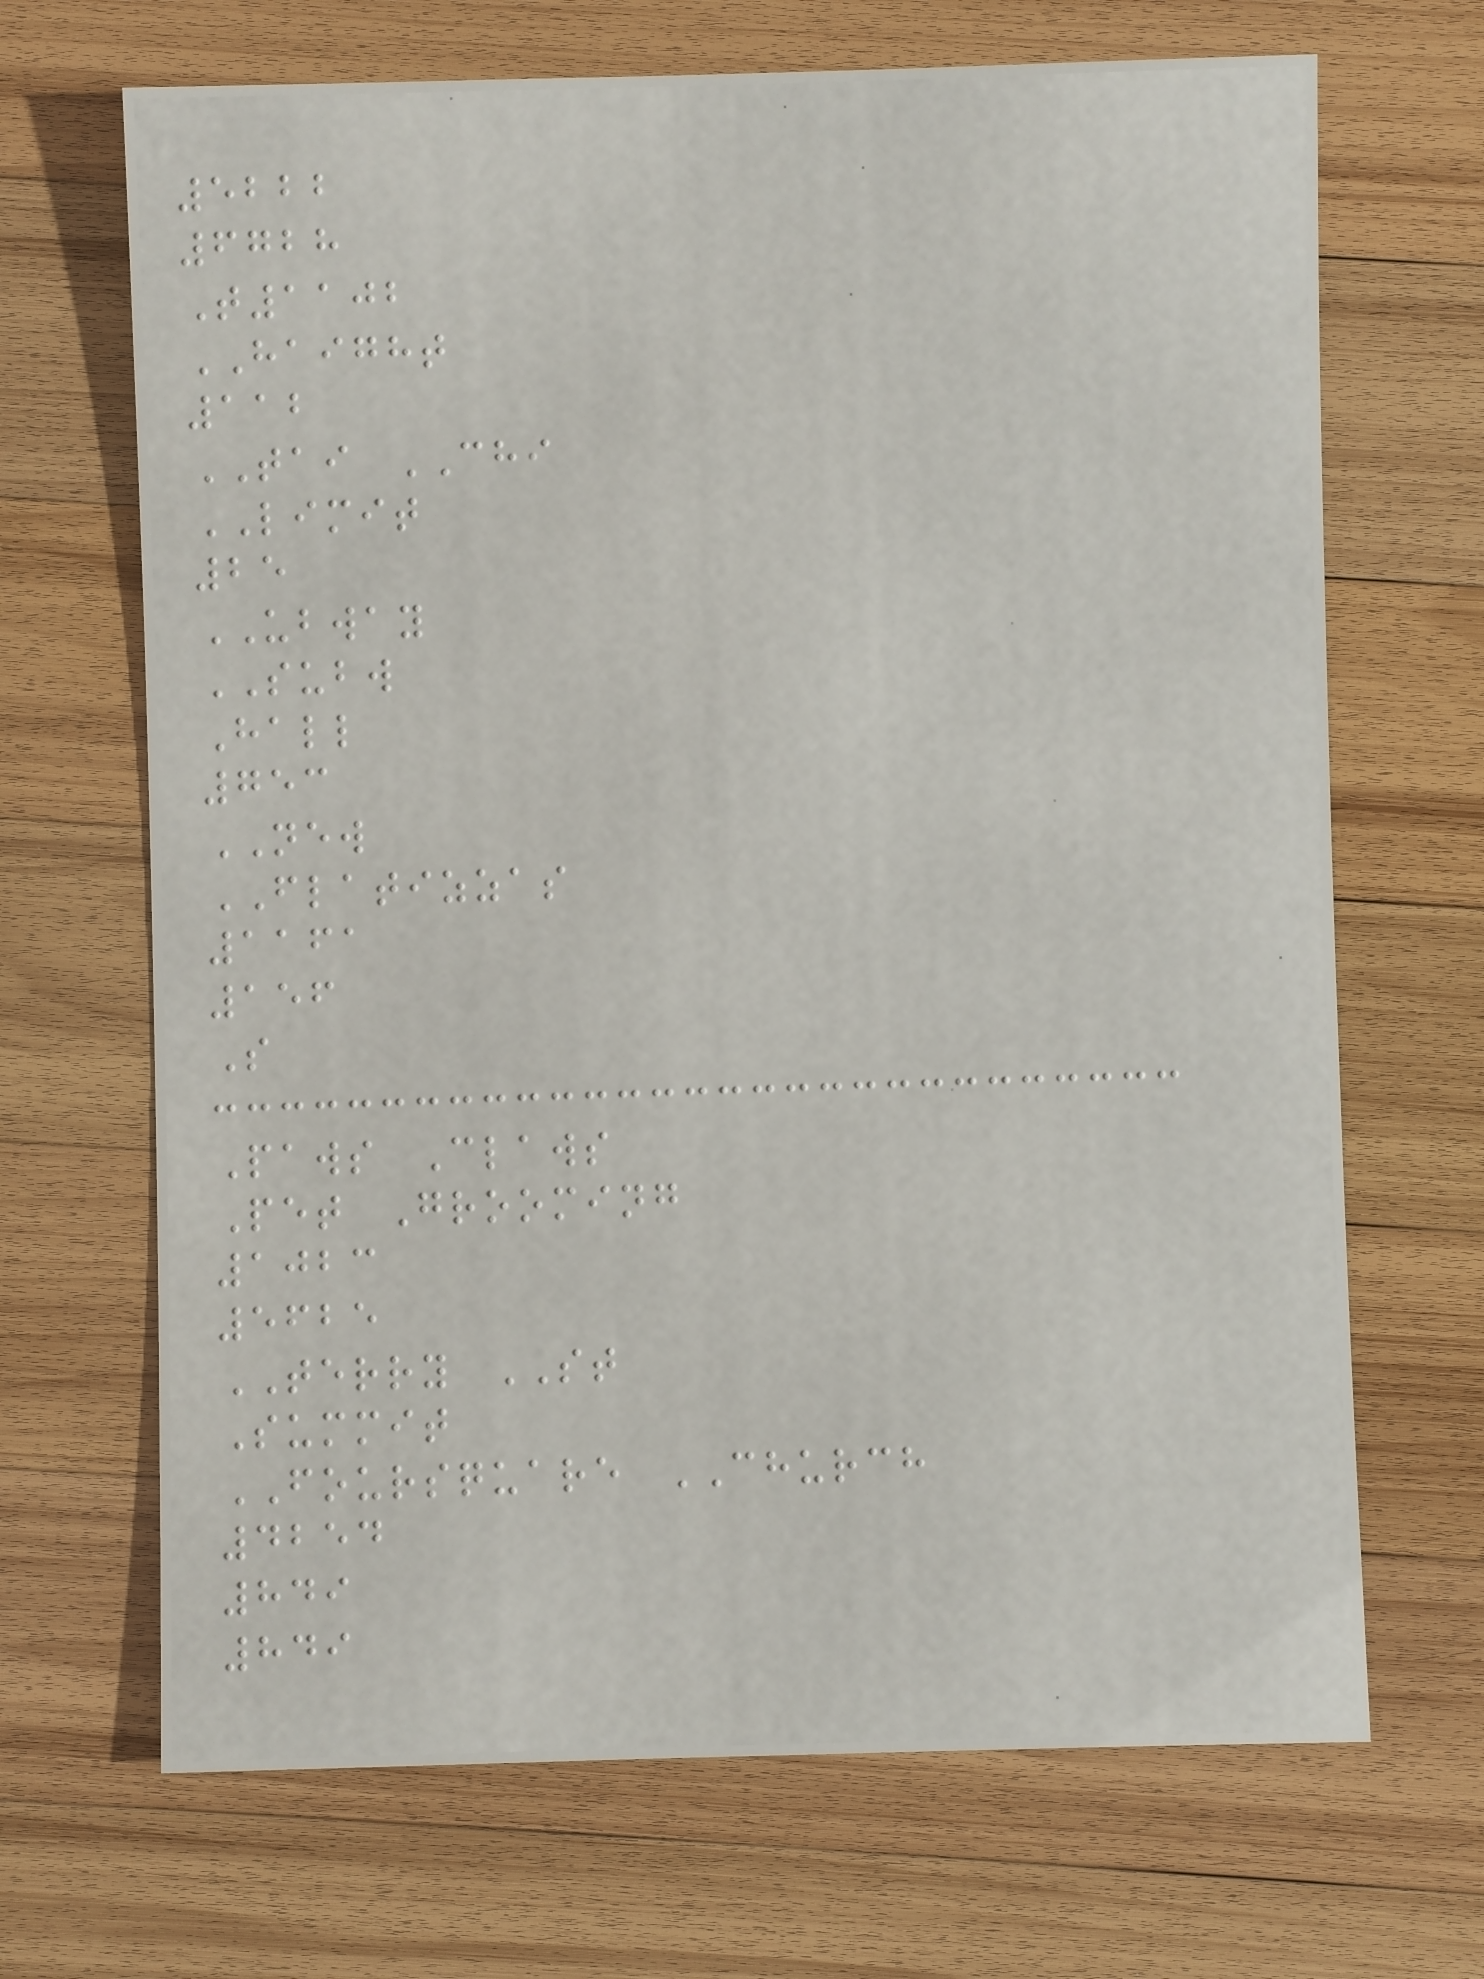5222
6728
T1102
HAIGHT
112
TAI CHI
LIMIT
25
UBWAY
SUBW
Hall
753
NEW
FLATIZZAS
1161
156
S
Paws Claws
Pet Grooming
1023
5625
TERRY ST
Summit
FOURSQUARE CHURCH
4254
849
849
